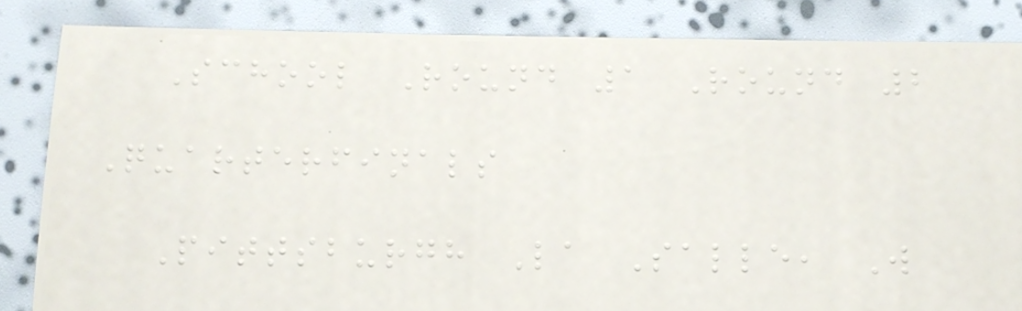School Round 1 Round 2
Quarterfinals
Pittsburgh La Salle, W
